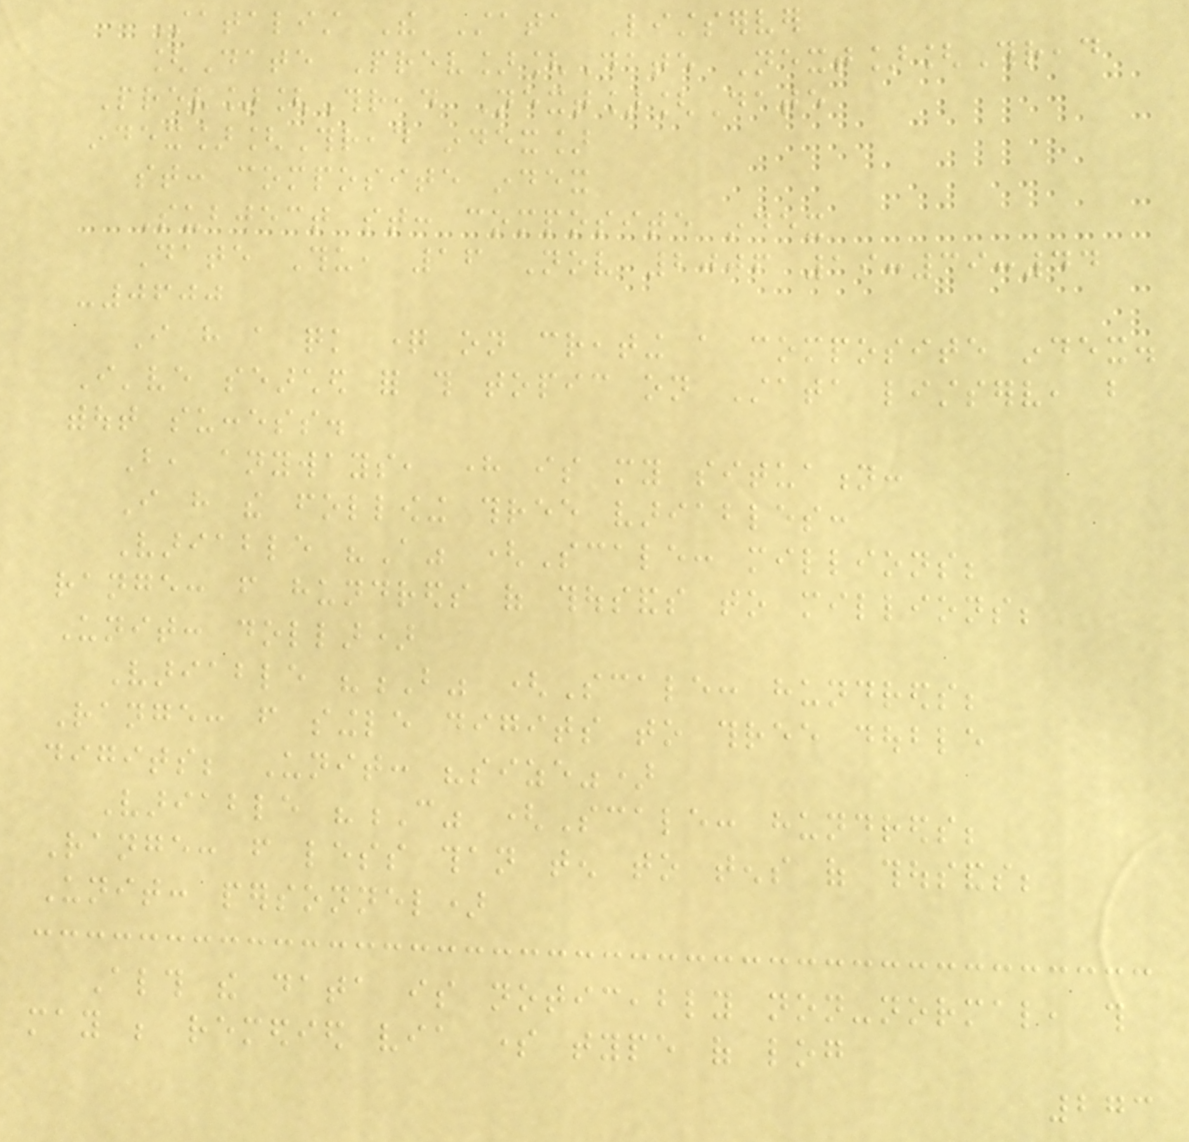Statalist The Stata Listserver
[Date Prev][Date Next][Thread
Prev][Thread Next][Date
index][Thread index]
st: composite index
Subject st: composite index
Date Thu, 16 Nov 2006 19:39:44
-0600
I have a quick question on creating a composite index.
I've searched for this topic on Stata listserv, but
without success.
But, anyways, here is my situation:
I have the following three variables:
Variable "A" (Scale: millions;
range: from hundreds of thousands to millions;
Unit: dollar)
Variable "B" (Scale: hundreds;
Range: from single digits to three double
digits; Unit: "size")
Variable "C" (Scale: hundreds;
Range: from less than ten to tens of thousands;
Unit: personnel)
Although the data is noticeably non-normal, this
may be remedied via some type of log
273
